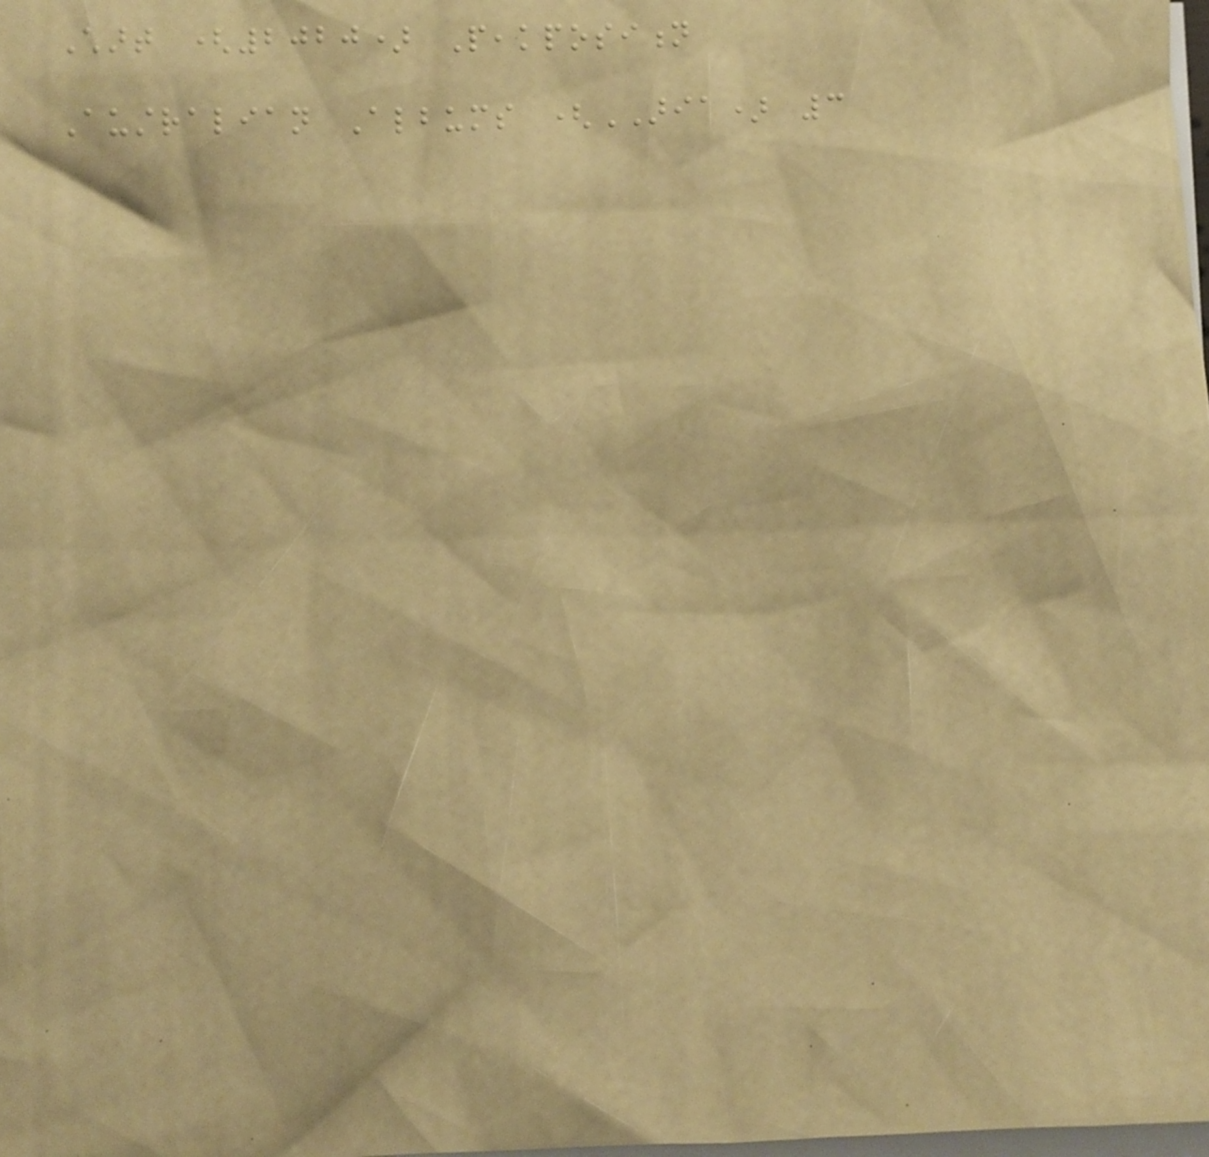Chart (2020) Peakposition
Australian Albums (ARIA) 3
